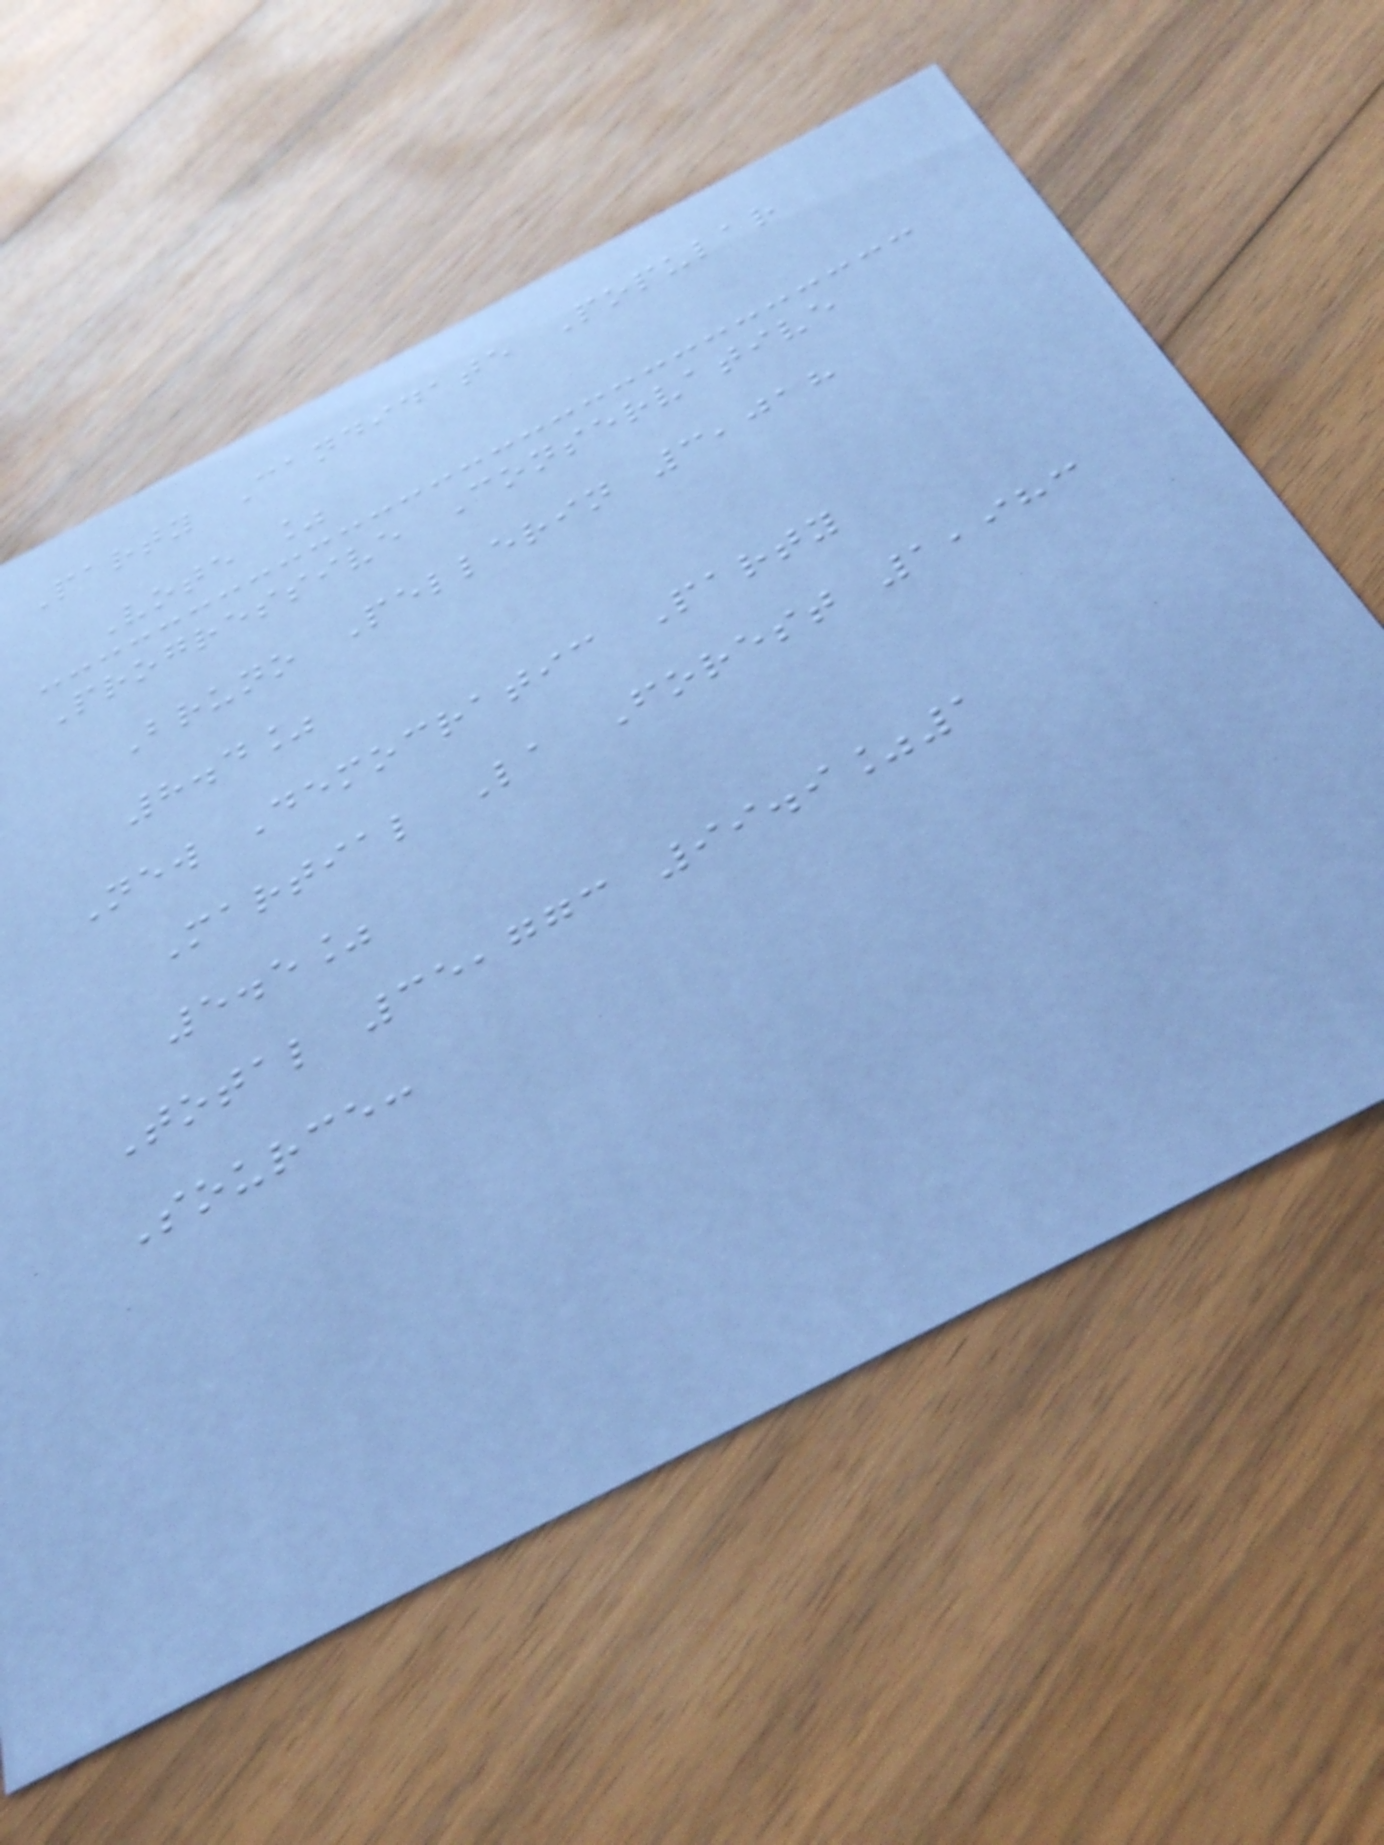Party Candidate Popular
Vote %
Progressive Conservative
Bruno Pellerin 3,018
8.4%
New Democratic Party
Martial La Forest 1,983
5.5%
Total 35,773 99.9%1
Source:
